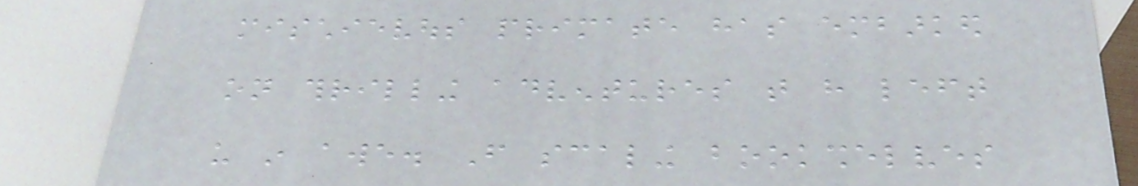mischievous primate has embarked
on thrilling adventures that have left
us in awe. From scaling bookshelves
